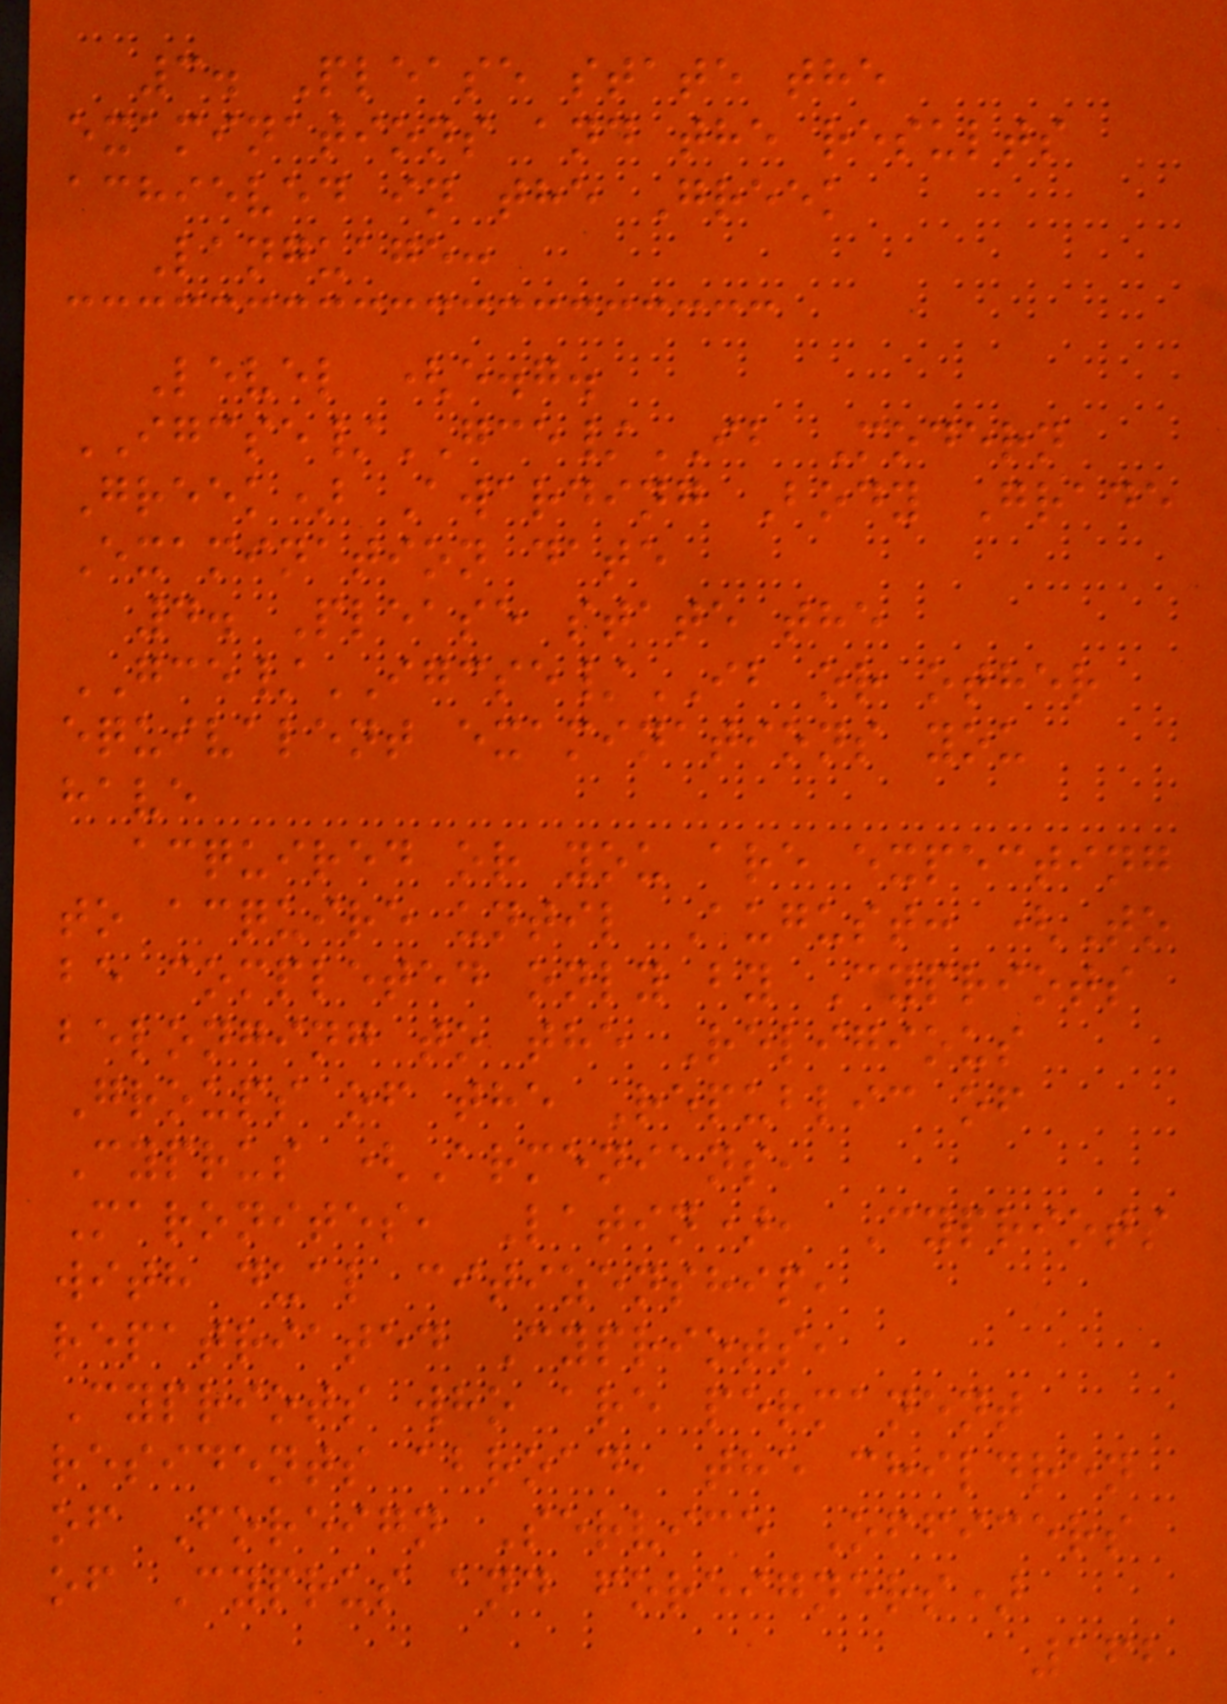3. Please state the
examinations and the results
achieved in the Greek
Language:
Level (e.g.
IGCSE/GCE/IB Modern
Greek) Awarding Body Grade
Examination date
4. Please state the
GCE/IGCSE/IB or other
equivalent examinations you
have
acquired or you are expecting
to acquire until August: (To
be completed only by Cypriots
belonging to the Religious
Groups of the Republic of
Cyprus (Armenians,
Maronites, Latin), Cypriots
with dual citizenship,
repatriated Cypriots,
Cypriots who are permanent
residents abroad, the children
of Foreign Service Officers
of Cyprus and foreigners)
162
